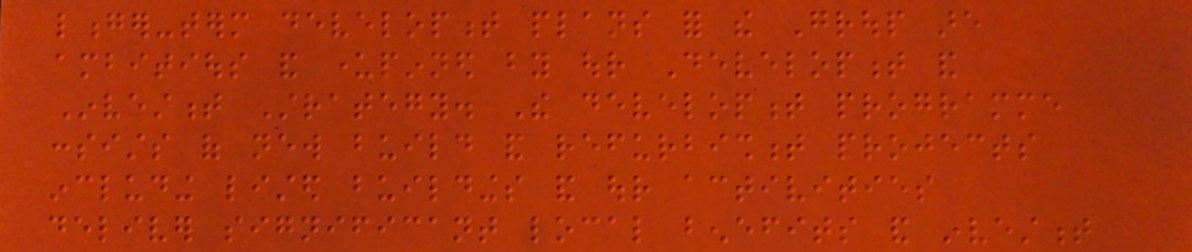longer-term development plans for the Group are
ambitious and underpinned by our Development and
Investment Strategy. The development programme
consists of new build and refurbishment projects
including listed buildings and our activities
deliver significant local benefits and investment
